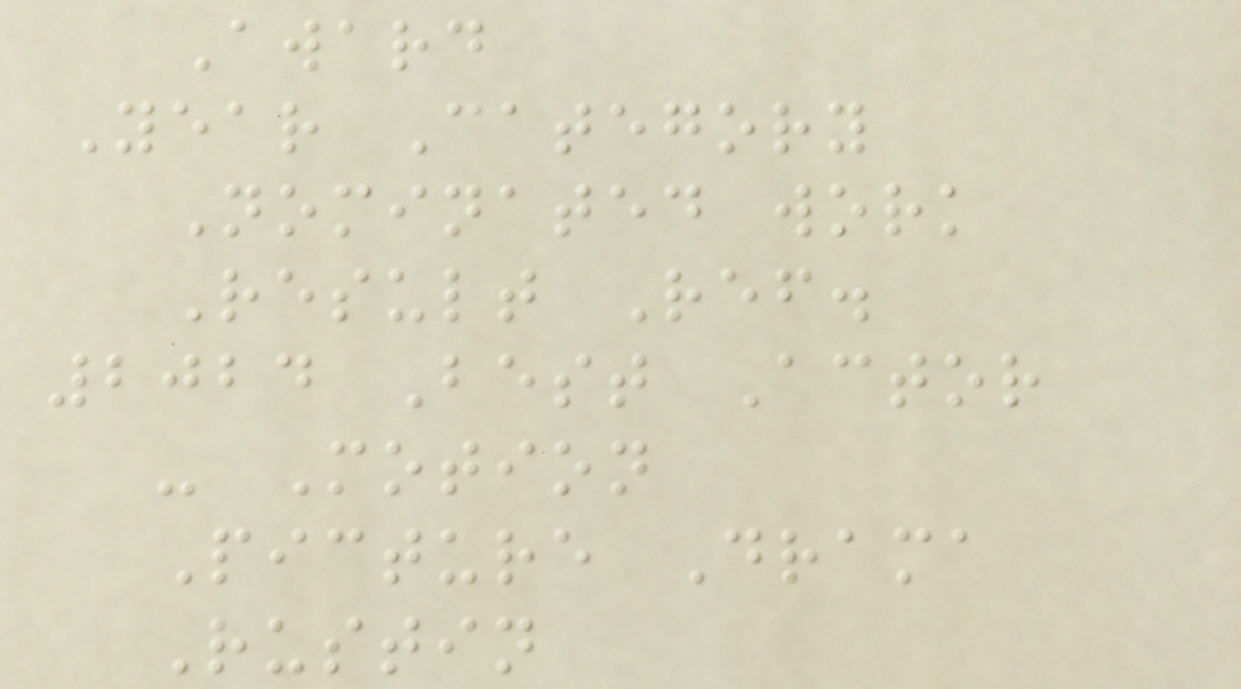Award
Year Category
Nominated work
Result Ref.
2024 Best Actor
- Motion
Picture Drama
Rustin
